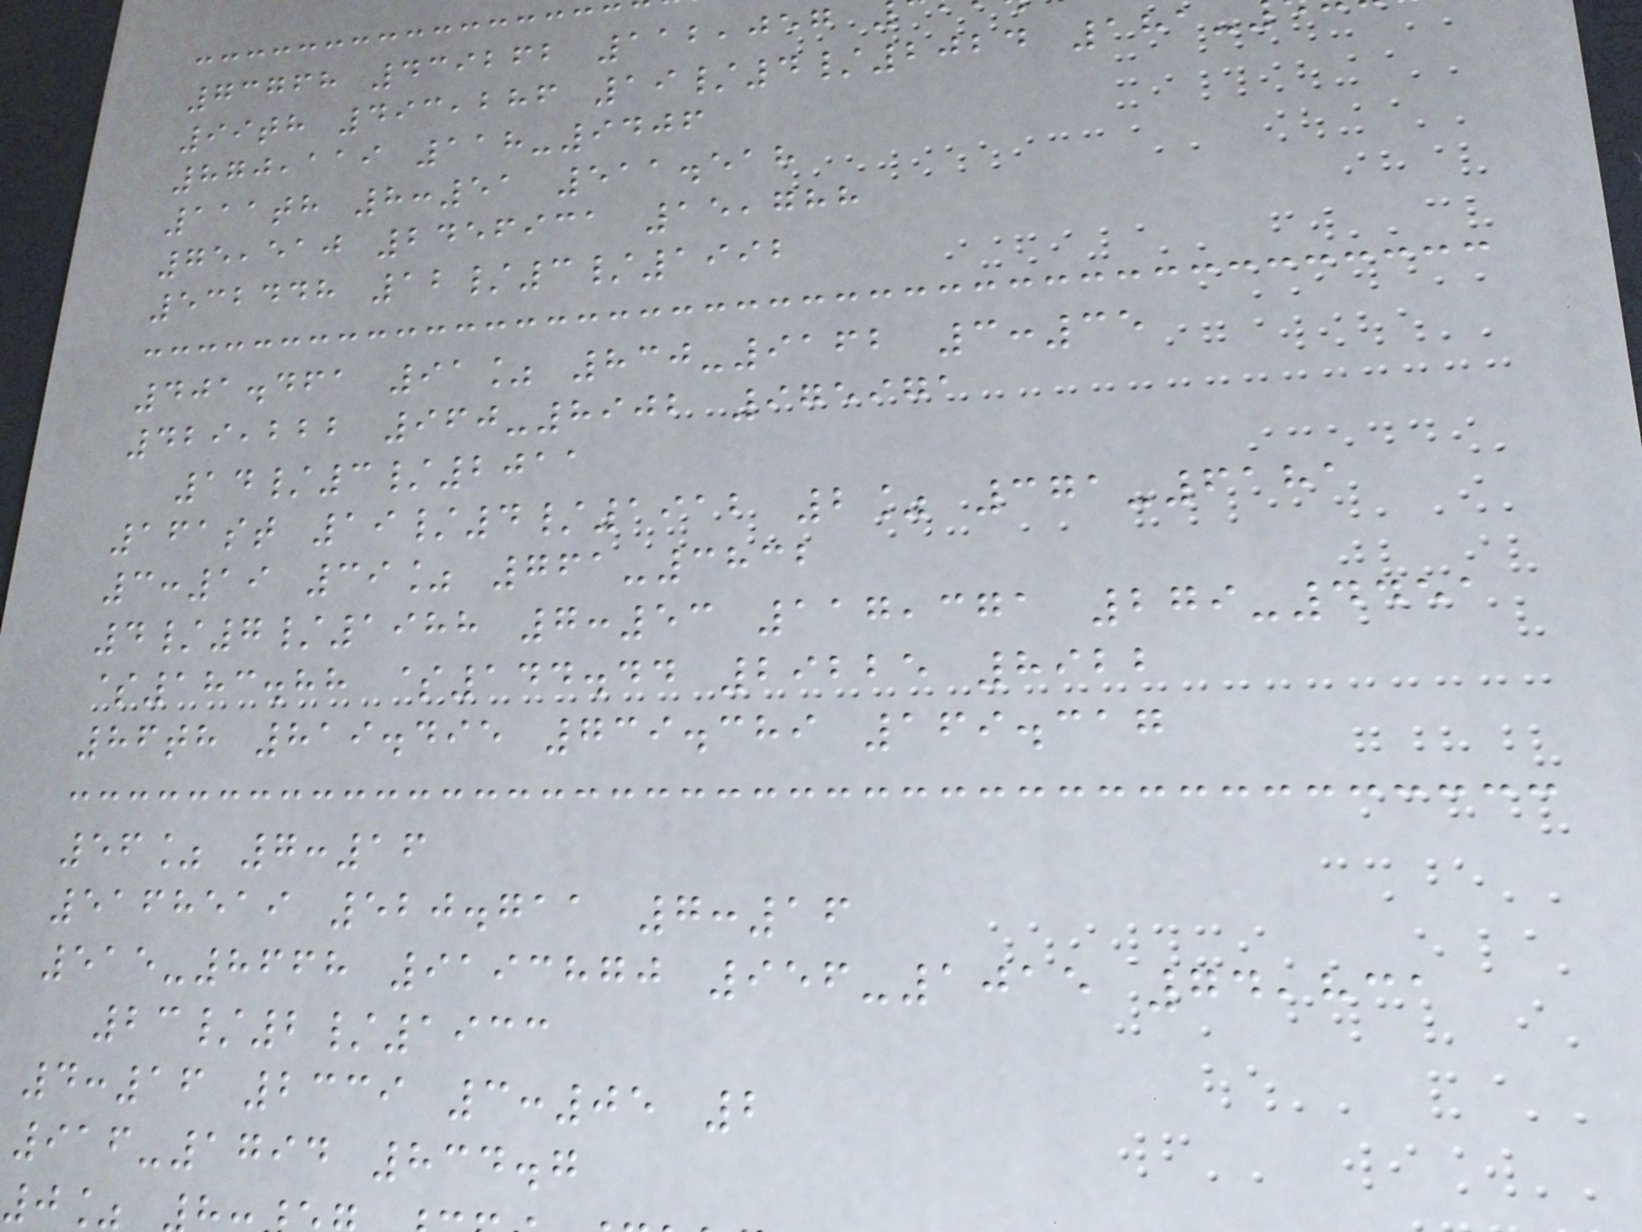73768 439262 112,057
99th 493,286 19/4/2024 181-
870,119 118-9406
111th 8:51 511.518
75,510 2456931 15,788
532448 12/3/1992
401.461 91% 830-9162 3:35
429,222 960-8902 975971
14/3/2011
161st 19/4/1912 2% 371-6181
3:19 39% 761-3832
4/7/1988 7:53 117,371 279-4451
$183.88 $144.44 29225 8922
86th 819.495 739.389 169.317
56% 7:16
5168519 520.711 7:16
515-8668 9193870 956-1015 74,831
23/2/1933
4:16 2339 3:05 2
916-1794 834.7
